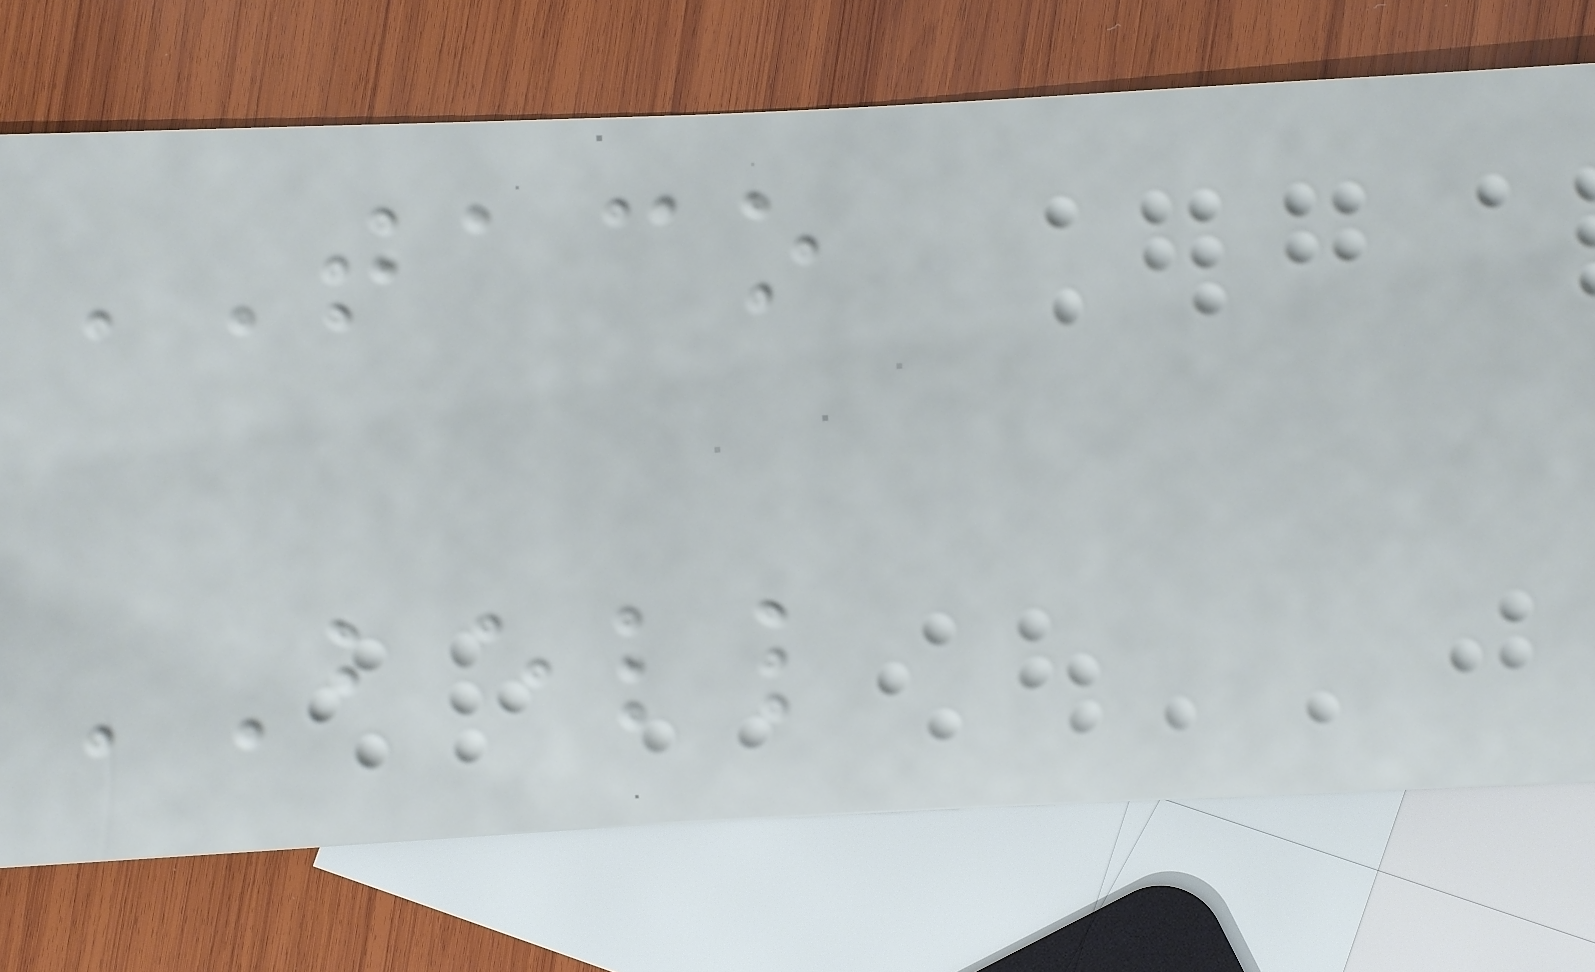TACO
BELL
